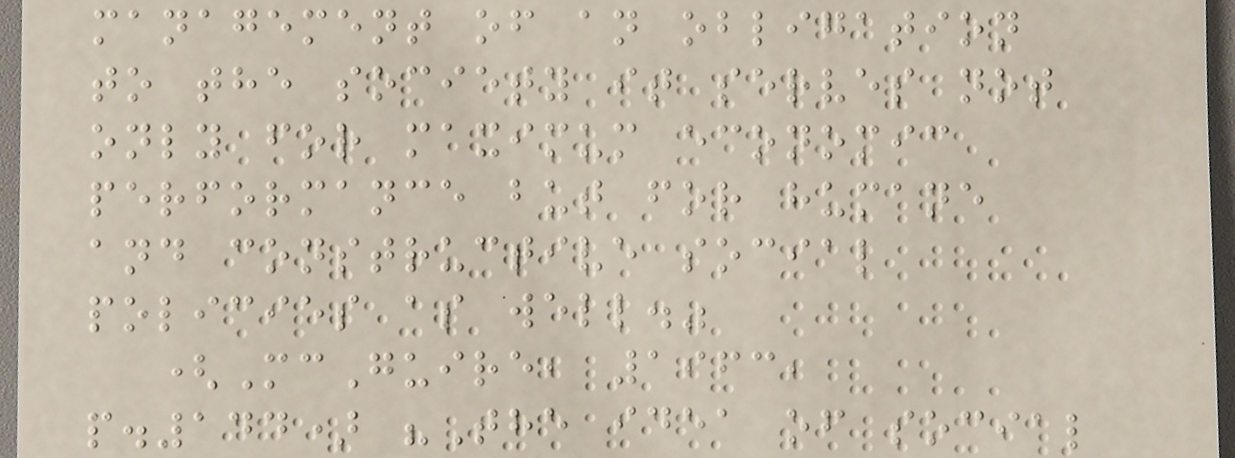management of an obligation
to the society it serves not
only for maximum economic
performance but for humane
and constructive social
policies as well."
(McGuire, 1963,
p.144) "The idea of social
